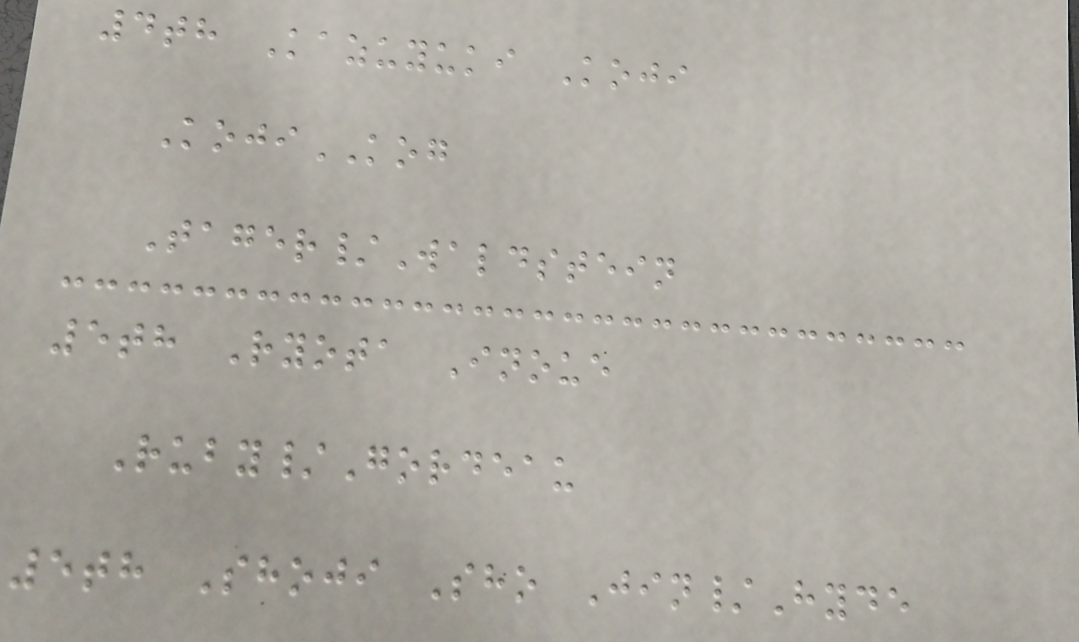4th Kazuyuki Koji
KojiKOG
Tager/Waldstein
5th Ryota Inoue
Ruby/Gordeau
5th Shoji Sho Jin/Hyde
